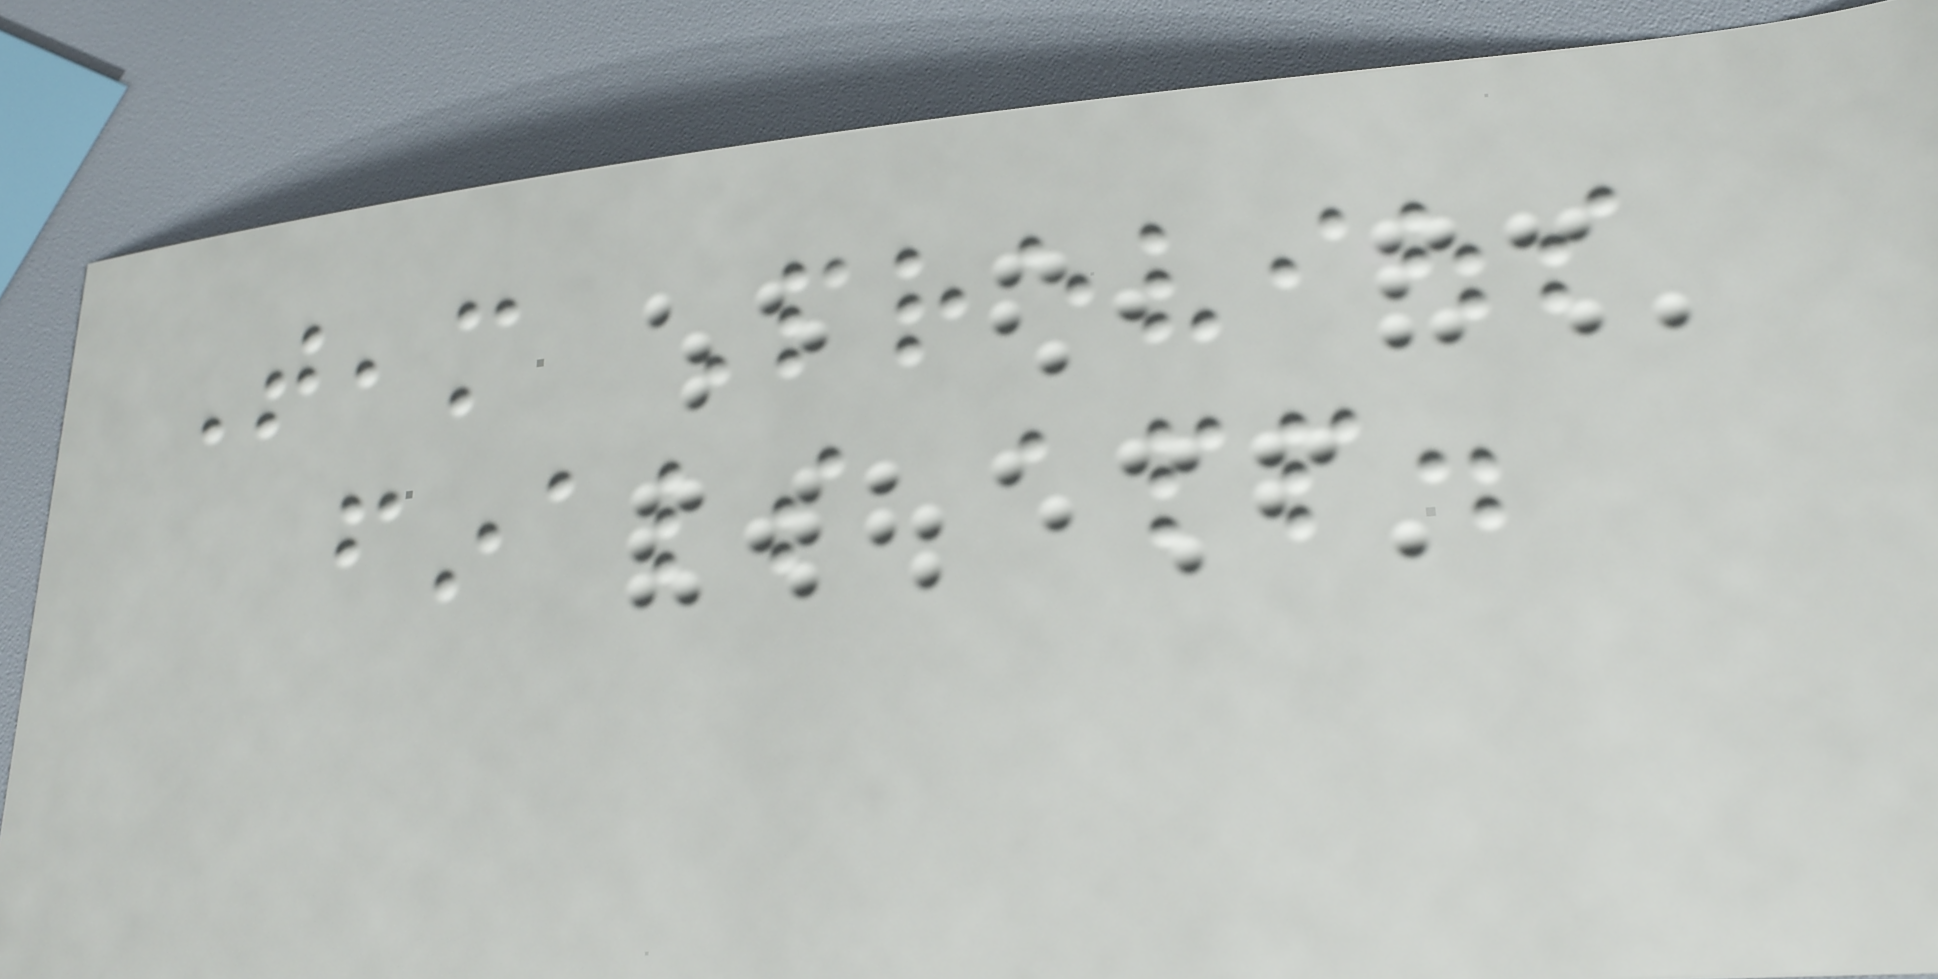Team Previous
finals app.
